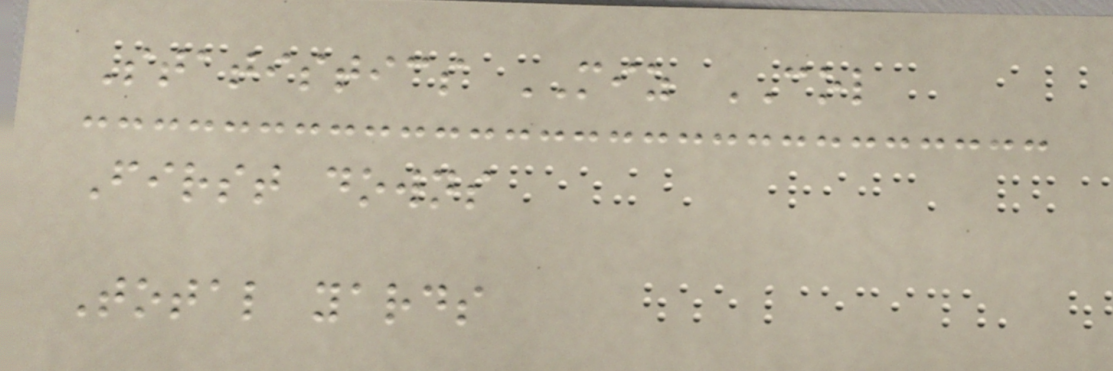Statistics MIZ COL
First downs
Total yards
